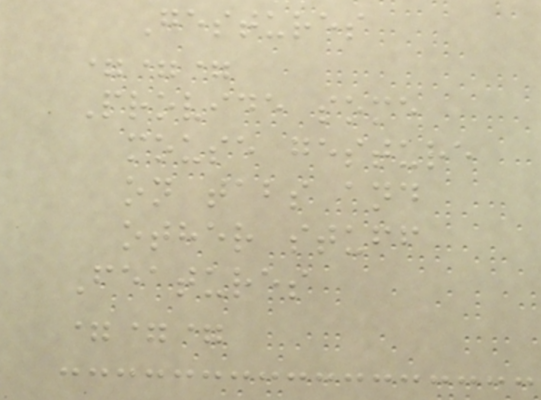Gestures
===
Provide some
mouse gesture
on tabs and
other stuff
Features
===
